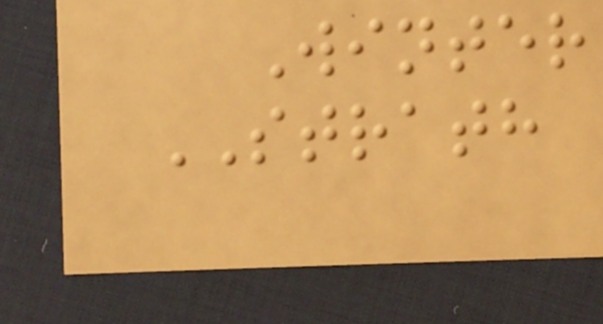Winter
STRATH
